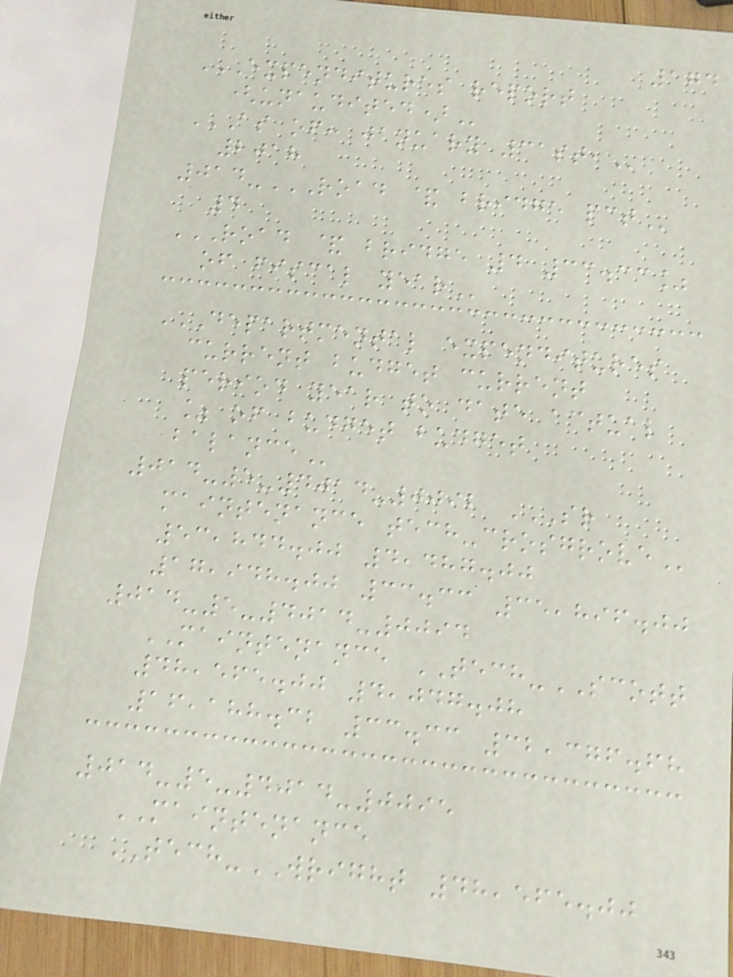174
EXPENDITURES REPORT
(UNAUDITED)
AS OF: JANUARY 31ST,
2018
014-ROAD & BRIDGE PCT
4
ROAD & BRIDGE 4 33.33%
OF FISCAL YEAR
DEPARTMENTAL EXPENDITURES
CURRENT BUDGET CURRENT
PERIOD YEAR TO DATE ACTUAL
% OF BUDGET BUDGET
BALANCE
014-5-4014-0092 SR
MAINTENANCE TECH-CROSGROVE
53,844.00 4,487.00
17,948.00 33.33 35,896.00
014-5-4014-0094
MAINTENANCE TECH-SCOTT
48,565.00 4,047.08
16,188.32 33.33 32,376.68
014-5-4014-0095
MAINTENANCE
TECH-WRIGHT 48,565.00
